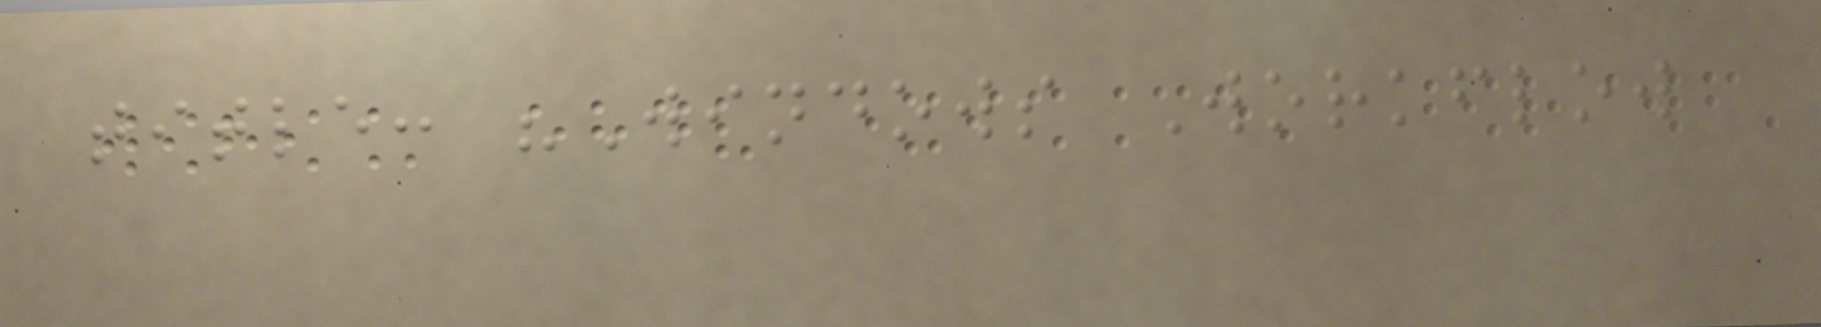title: "Windows Workflow
